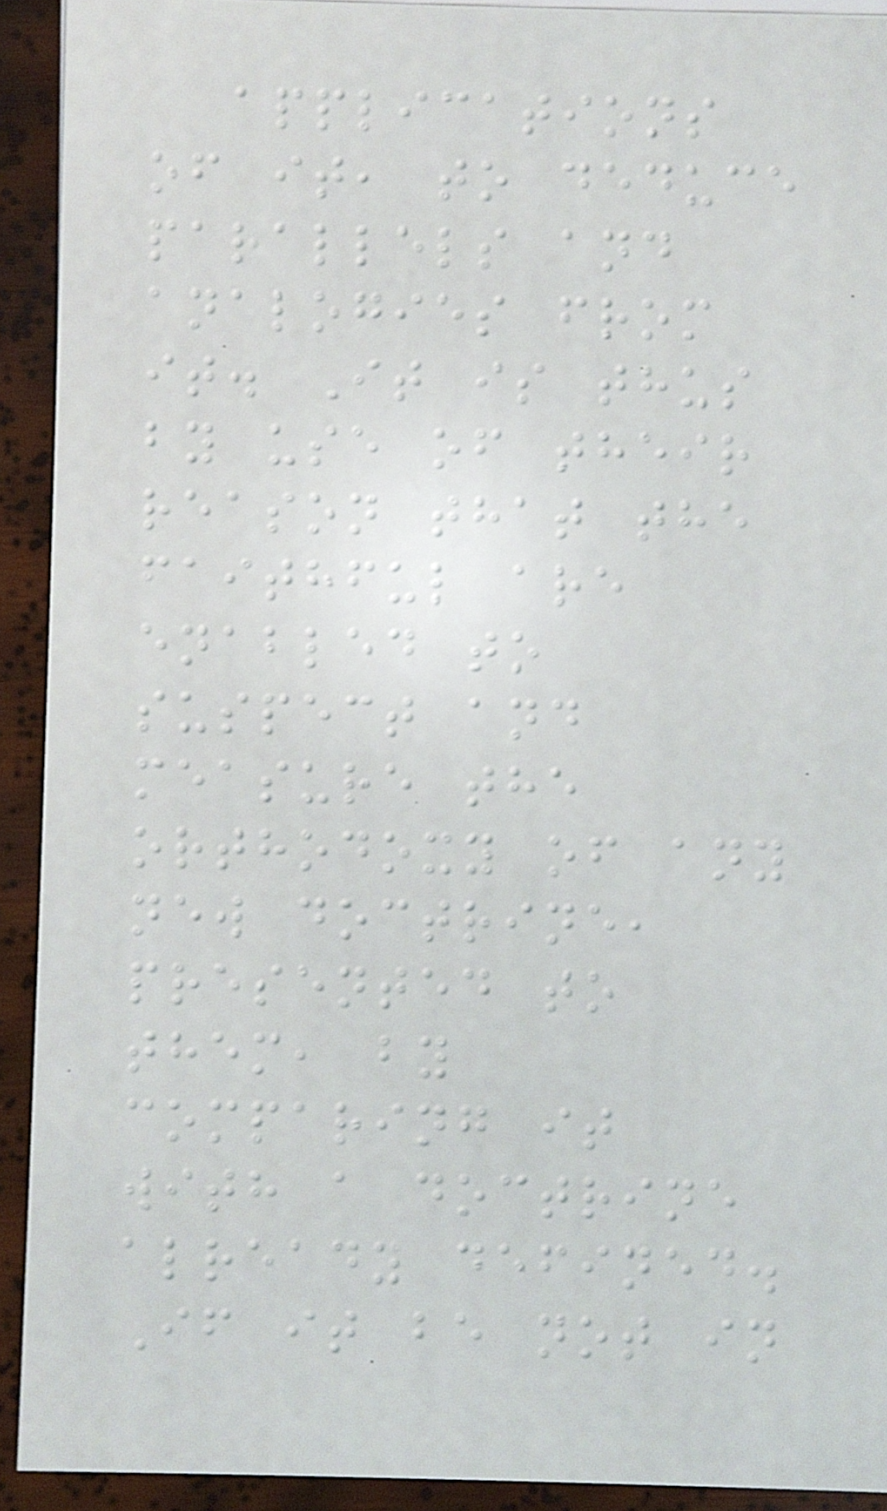applications
of it, to deduce
parallels and
analogies from
it. It is thus
by use of their
reason that the
faithful are
enabled to
suspect and
measure the
orthodoxy of any
new doctrine,
presented to
them, by
comparing it
with a doctrine
already defined.
If it be not in
